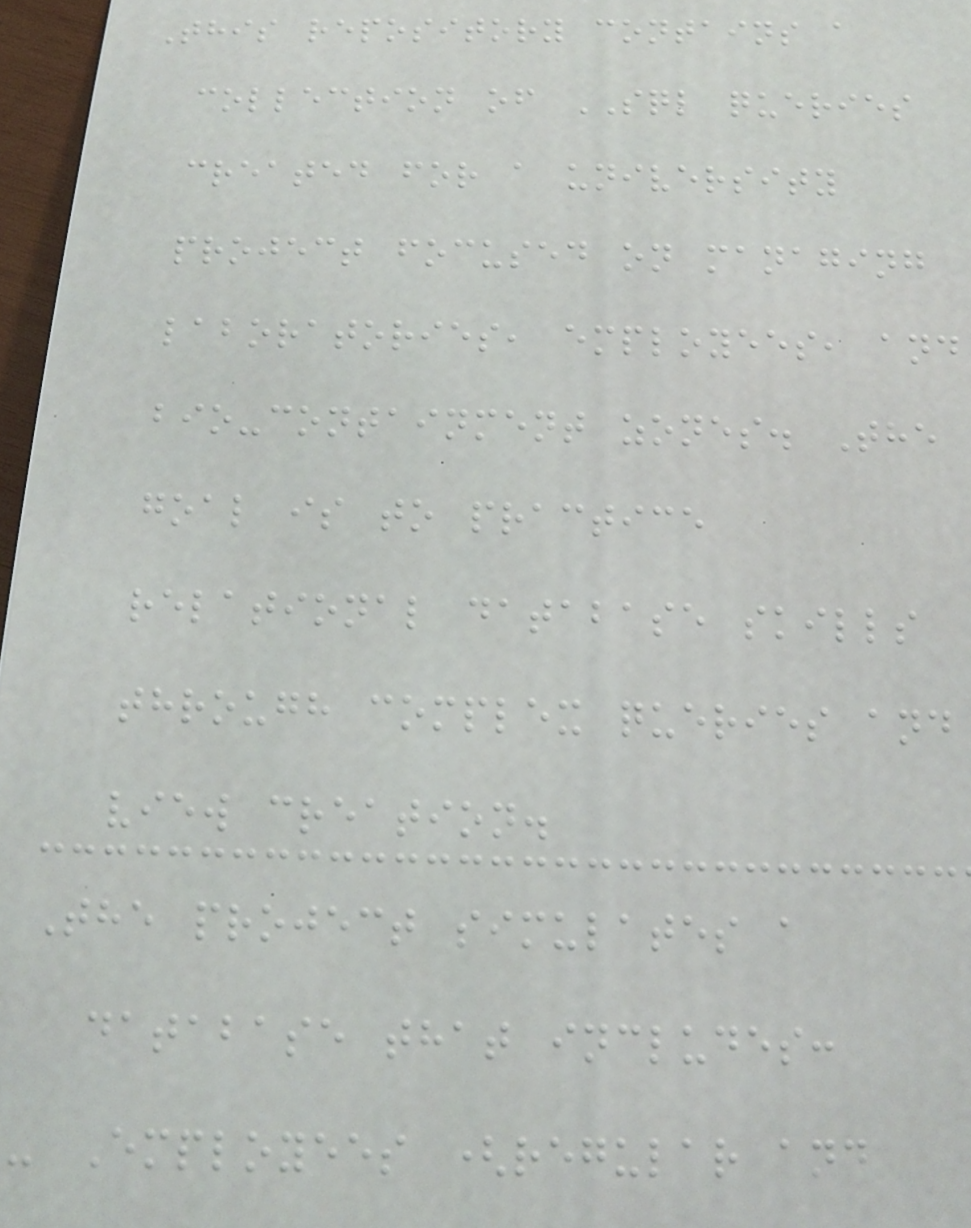This repository contains a
collection of SQL queries
created for a university
project focused on managing
laboratories, employees, and
bio-containment zones. The
goal is to practice
relational database skills
through complex queries and
view creation.
The project simulates a
database that includes:
- Employees (regular and
